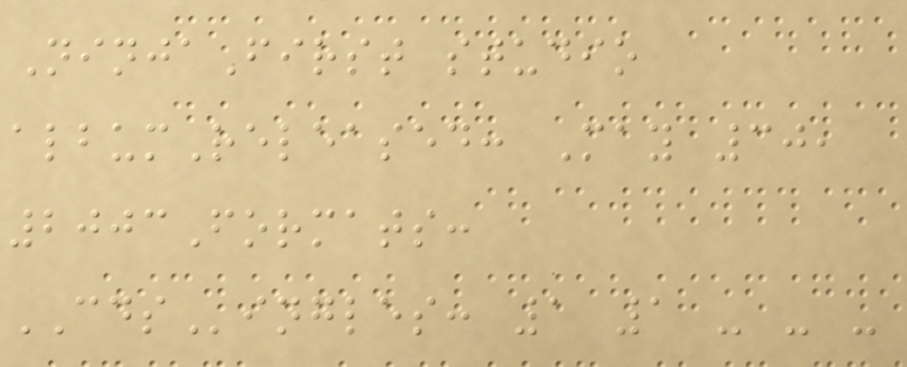NinjaFirst studio
albumReleased: May 30,
2003Formats:
CDSingles: 1 1 - - -
